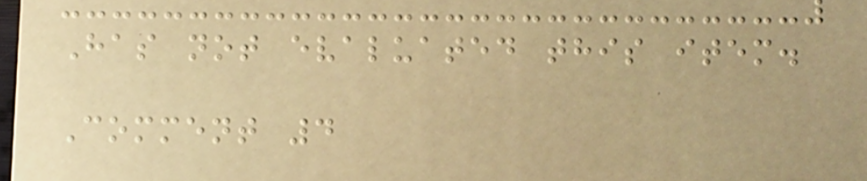Has not evaluated this item.
Comment 4
